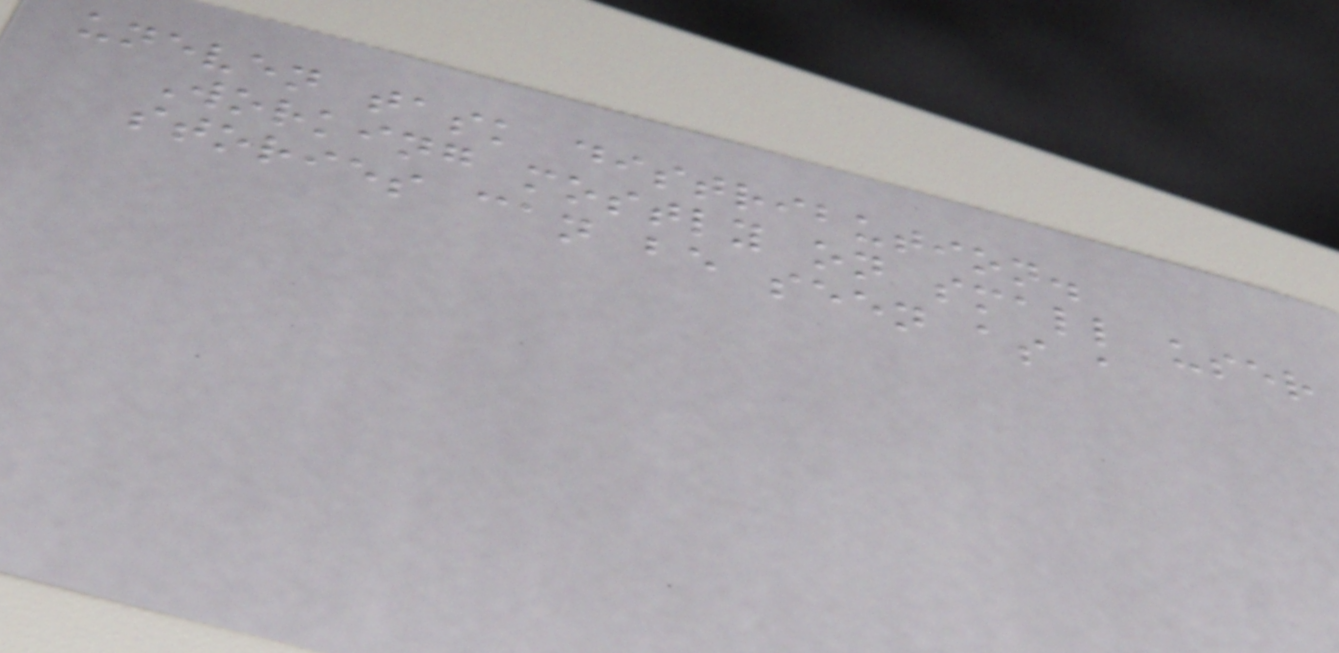uneven task distribution.
Working mostly on small user
stories can be seen as a
